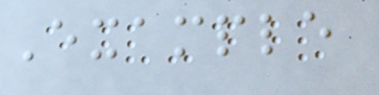Example
